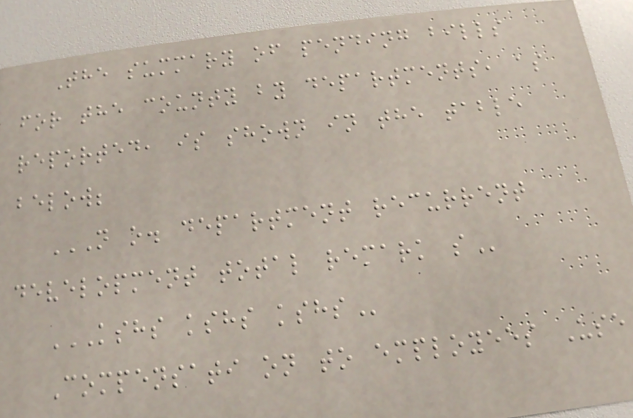The summary of pending bills
for the county by departments, as
reported, is shown in the table
below;
N O. DEPARTMENT RECURRENT
DEVELOPMENT TOTAL REMARK S
KSHS KSHS KSHS
Compensati on to employees Use
